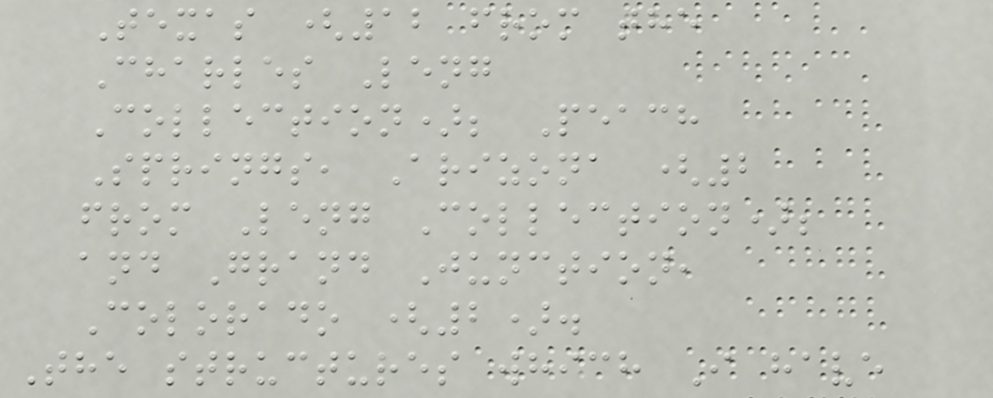Texas (12 from the
Charles Leng
Collection); Peach
Springs, Arizona (2
from Leng Collection);
and Grand Junction,
Colorado (2).
The structures which I have
